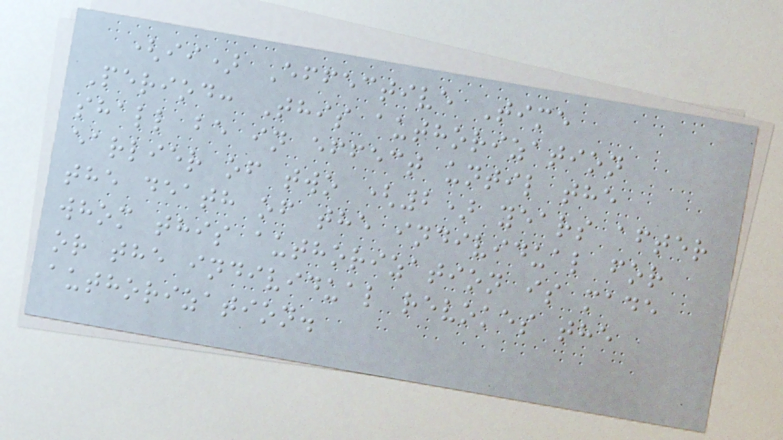(ii) Effective Time
Period: This authorization
shall be in effect until the
earlier of two (2) years after
the death of the individual for
whom this authorization is made
or the individual revokes the
authorization.
